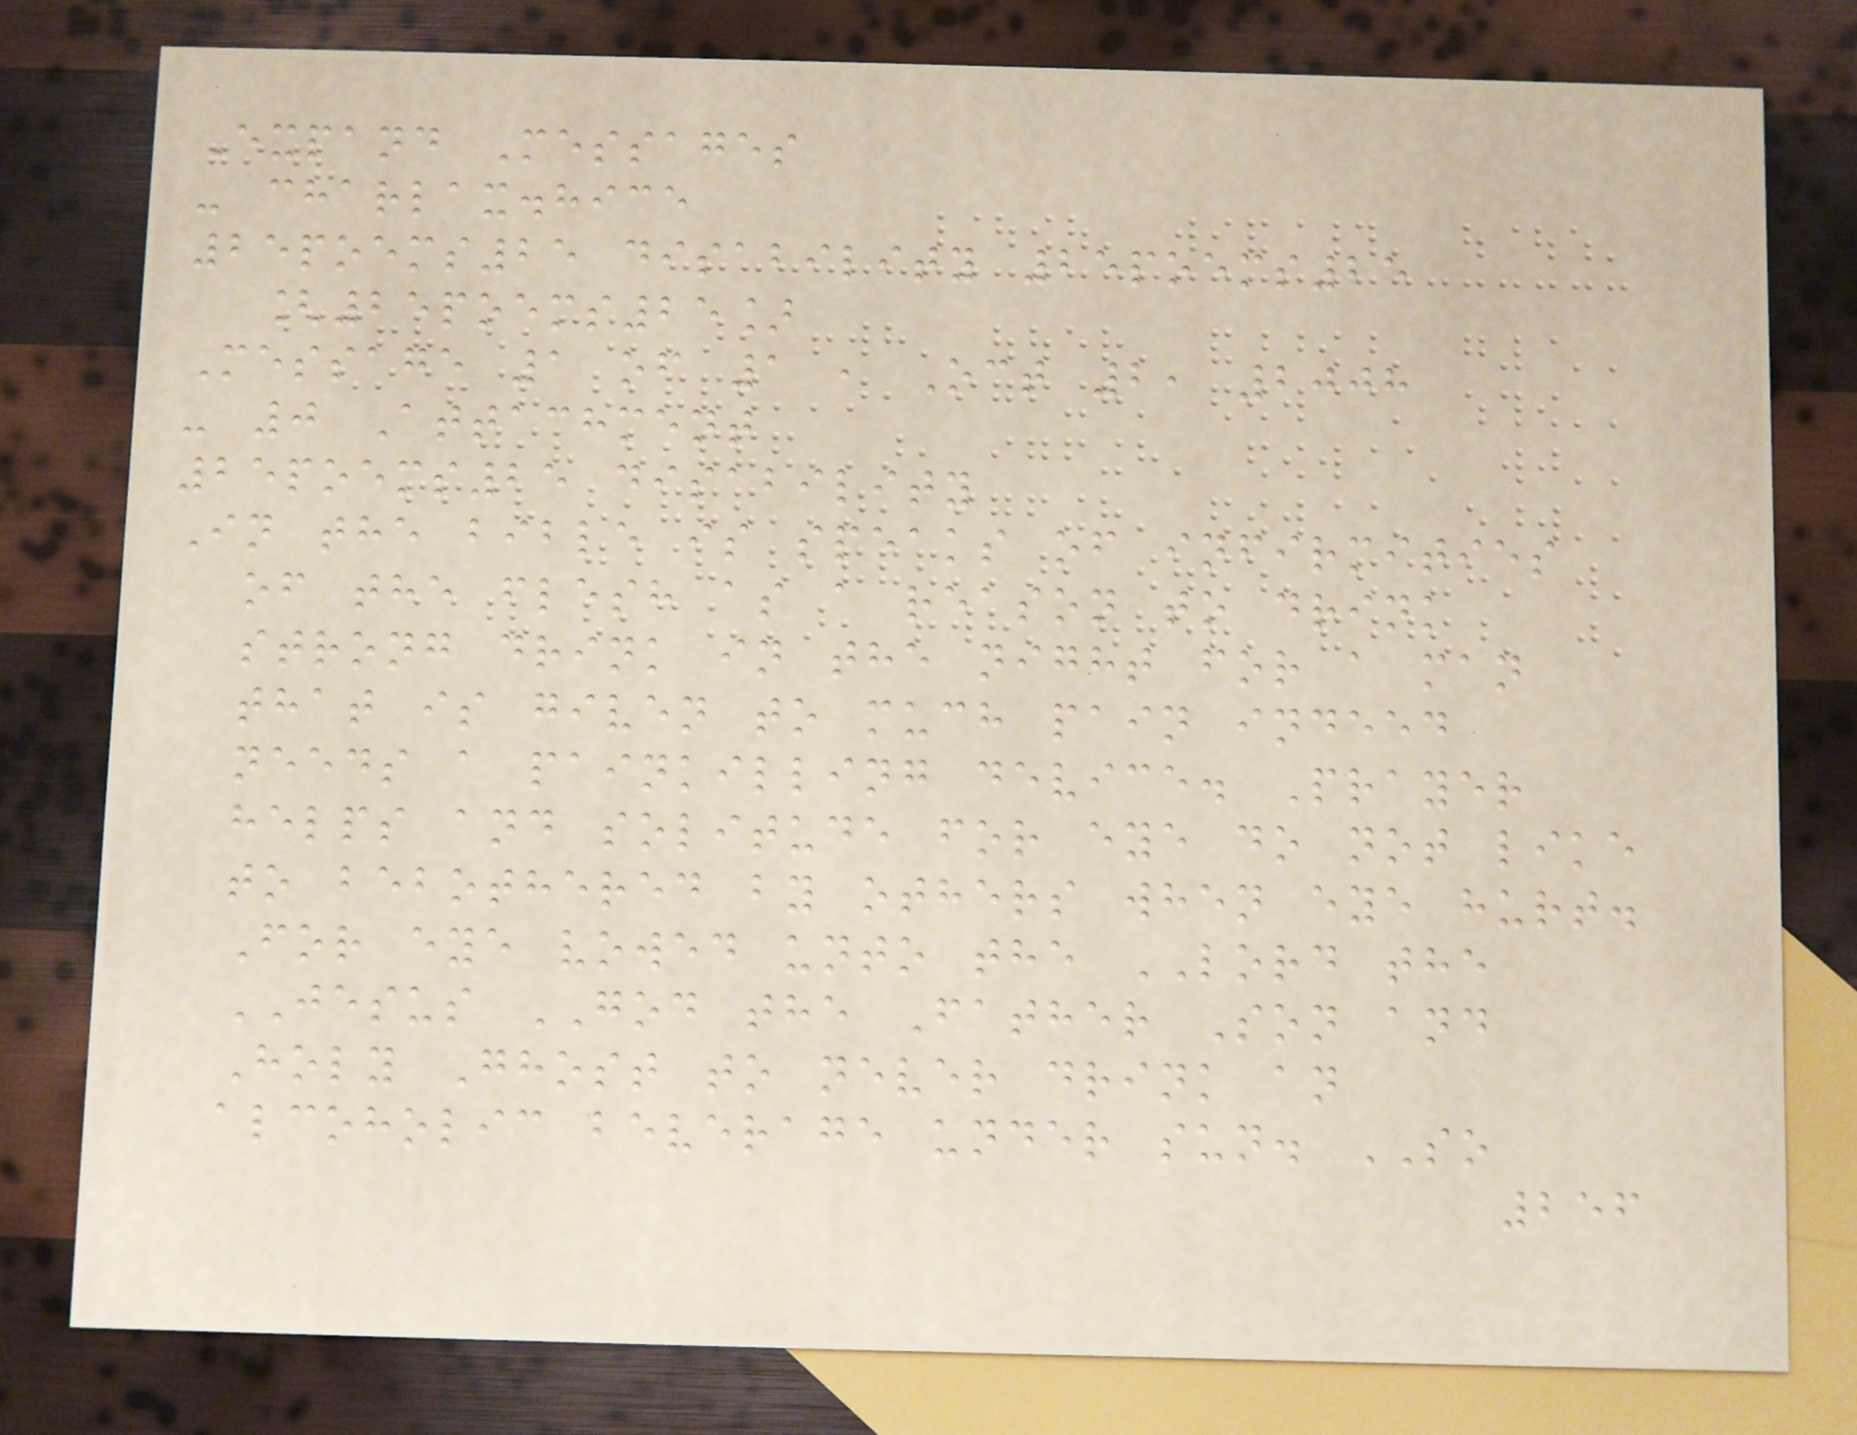Expand Messages
- charlax.hice
25poems25 disability 25poems25
[25poems25]
Message 1 of 1 , Oct 2, 2008
- 0 Attachment
25poems25 disability
In the bible is speaks of infirmities
of the flesh as a reason to drink
strong drink in the night for a man
that is given to much pain indeed
needs a painkilling device. Prayer
helps and solitude for eye do not like
to bebothered by others when eye hurt.
For eye vowed unto the LORD the
JESUS GOD the Father Son and
Holy Ghost to never drink an
alcoholic beverage under sun. SO
256
